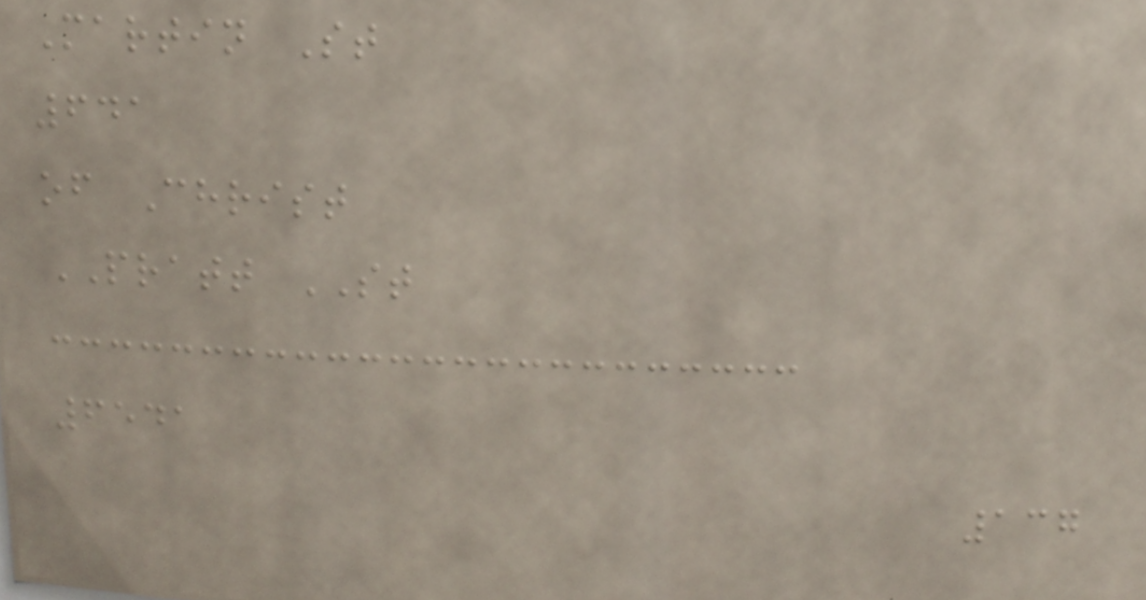Martin St
641
of Christ
PRATT ST
6541
137
